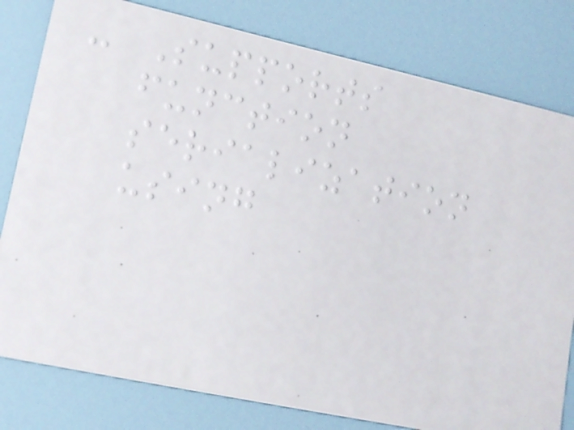- Supports
function
serialization
using
